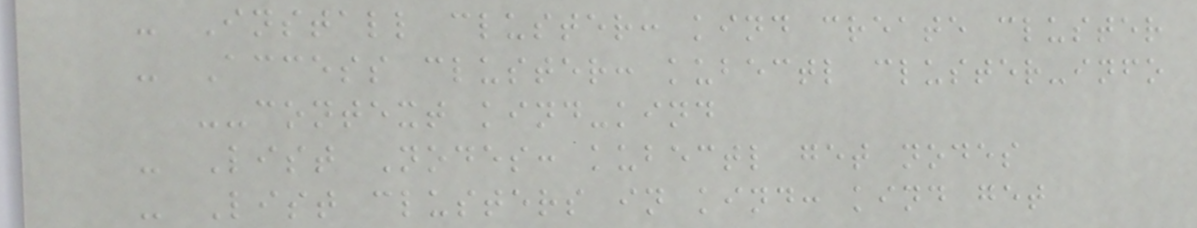- Install cluster: kind create cluster
- Access cluster: kubectl cluster-info
--context kind-kind
- List Nodes: kubectl get nodes
- List clusters in kind: kind get
